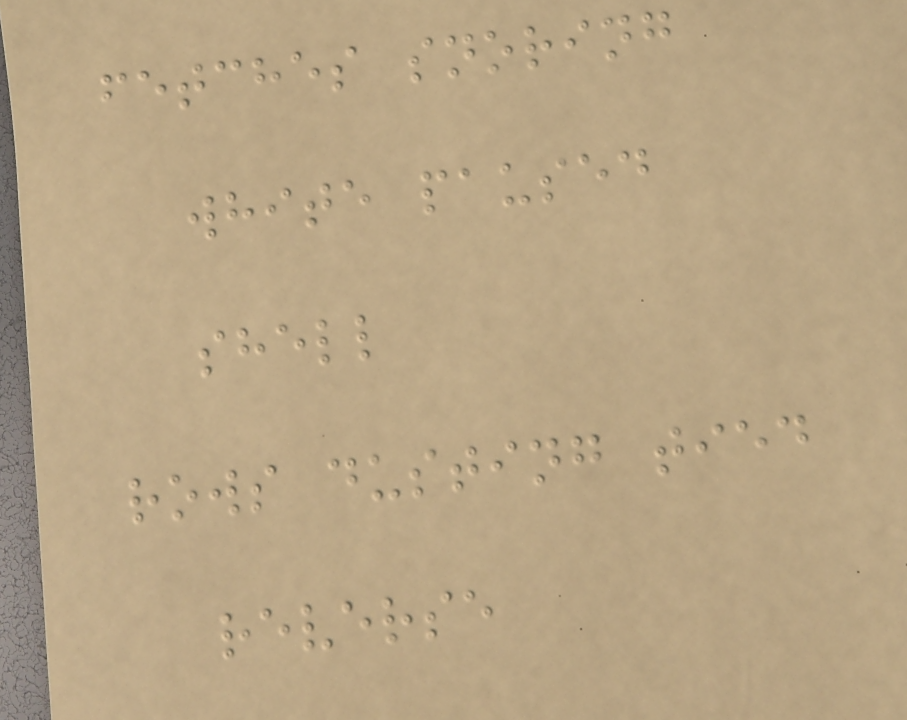fetches snoring
white paused
shell
rows dusting tied
reverse
